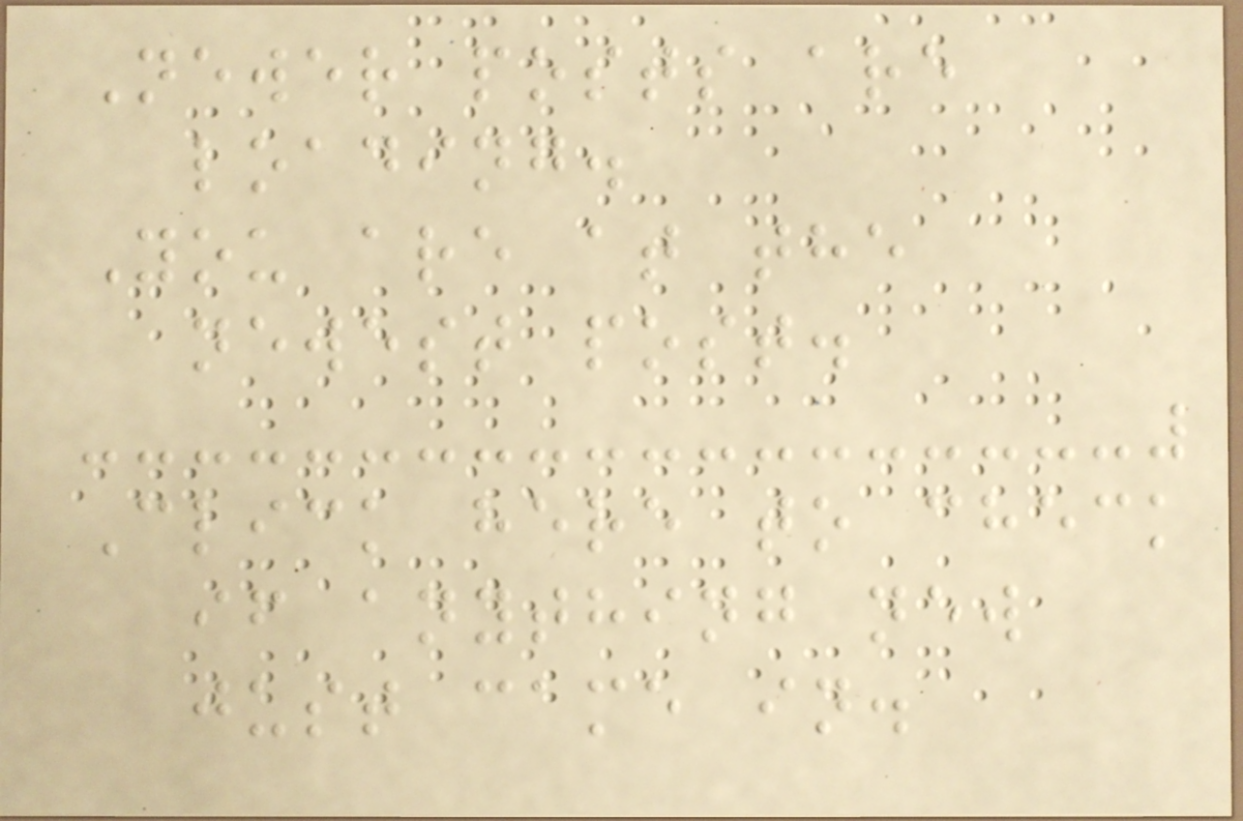Newer posts are
loading.
You are at the
newest post.
Click here to check
if anything new
just came in.
